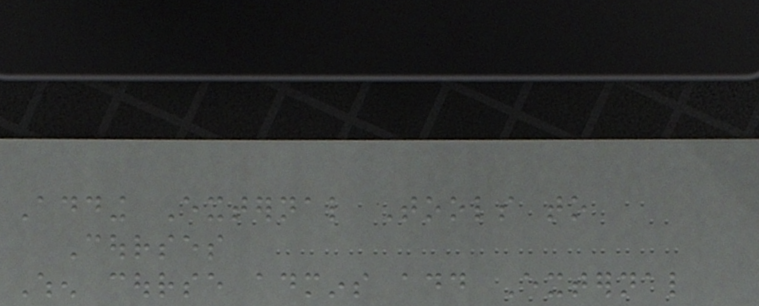Adding External Tools to
Courses
When course admins add External
